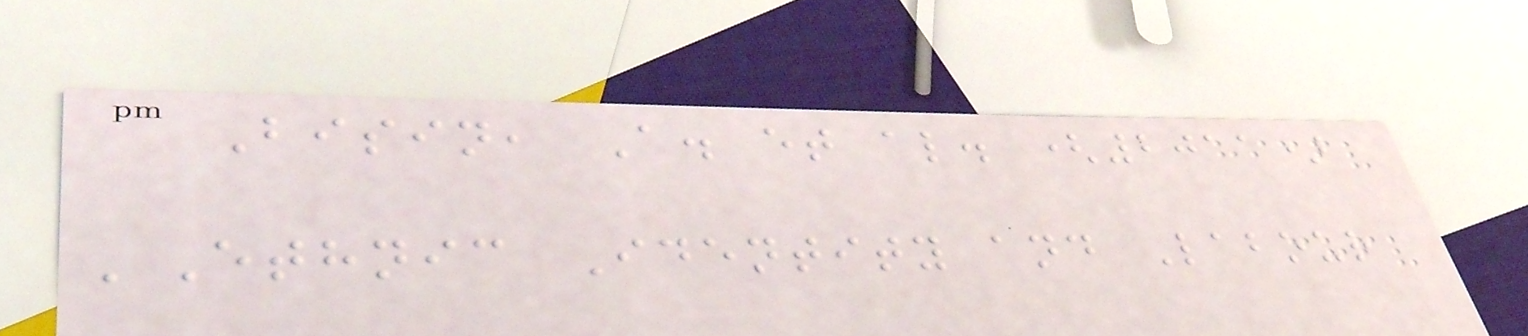Bisin, A. et al. (2011)
'Ethnic Identity and Labour
